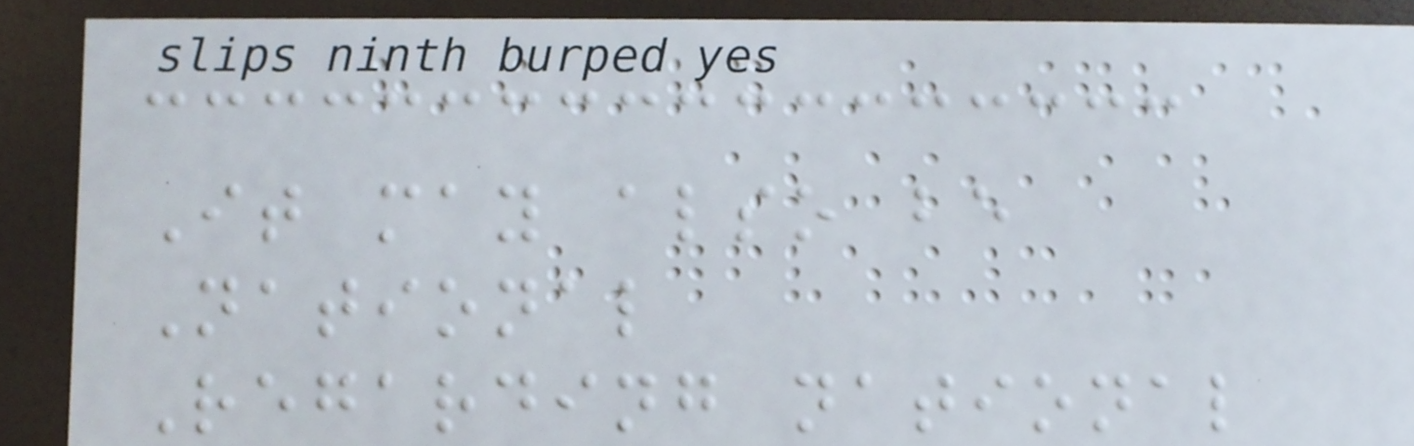It may also be
National
Regarding national
